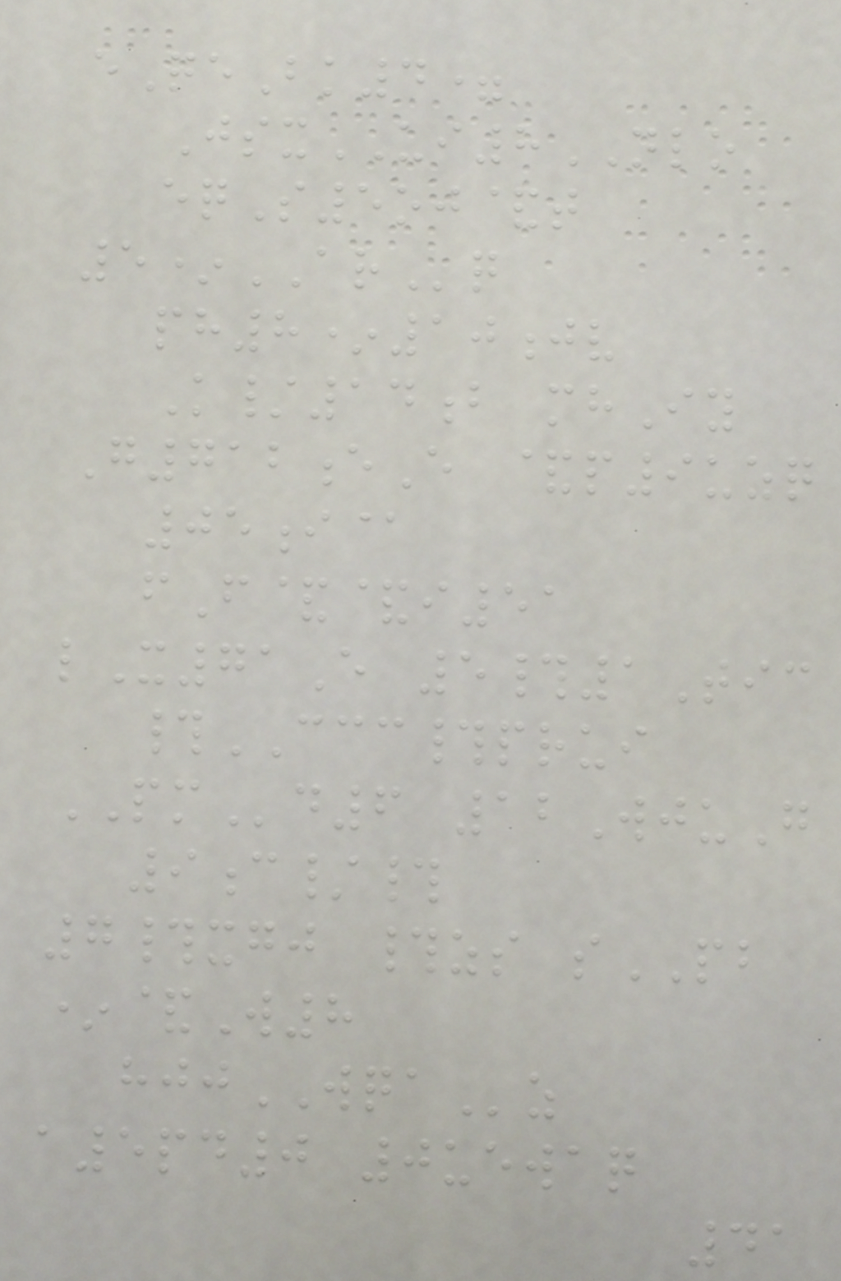eQeBk4=
JsxUI8NLO
eqS5oj&t
5*ARq
ph8*10jv
K/14b mhIy
G712eE &p9uzq
05i@
fF&&i51
lX71E 5#1Tic
#CCC#prui
PMd6 12WjuG
9c/#
7#xgj #zs sPB
*&W8
hjjWQAz
a5pd0 0uewaq
41
